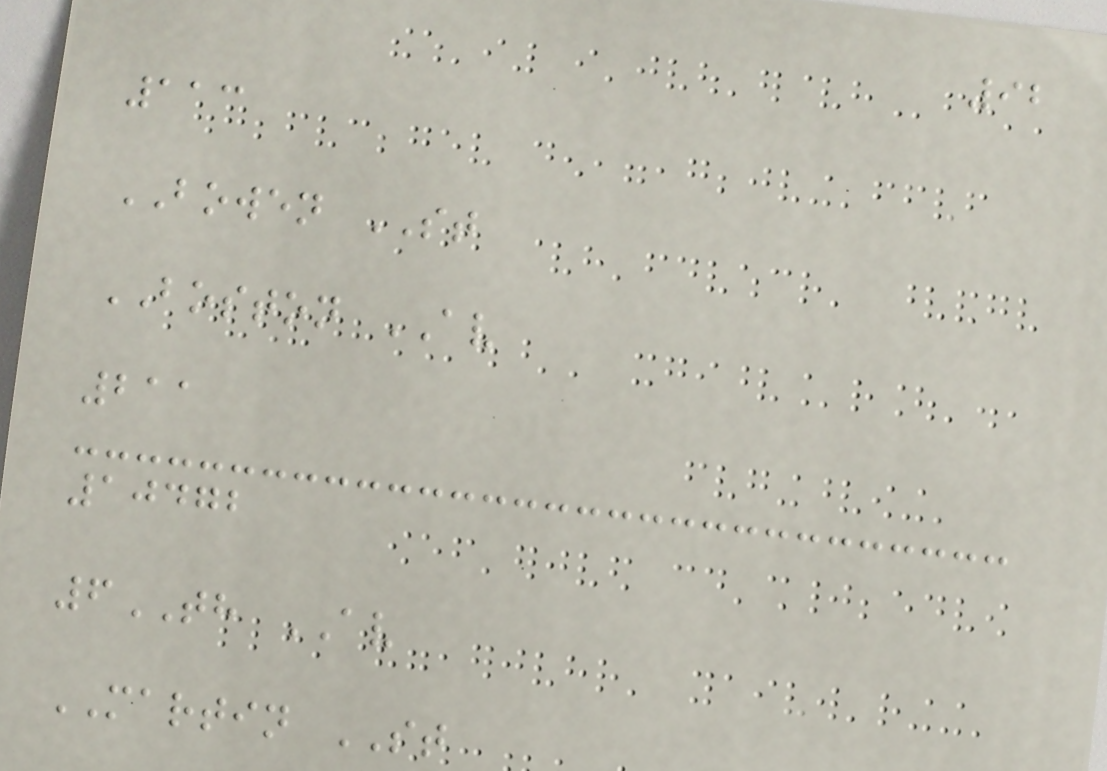92
113
BOWEN ST
BOSTON AV
211
10472
6TH AV
MARTIN ST
